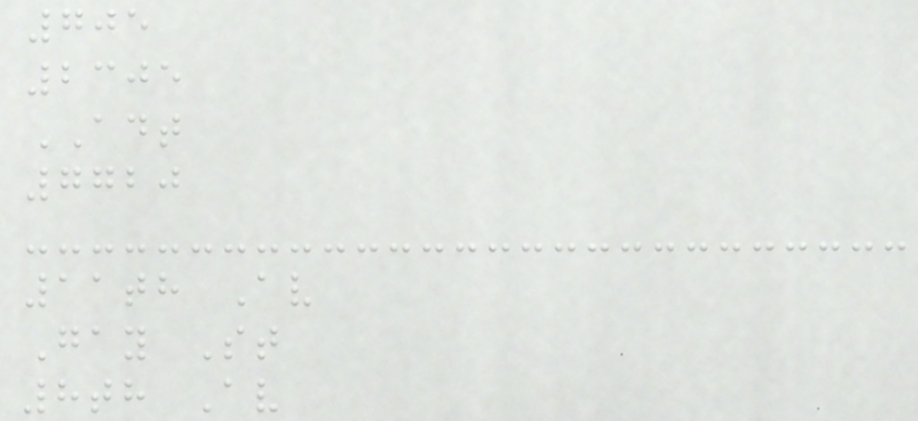705
2305
ADT
7720
11th Av
Gay St
8th Av
